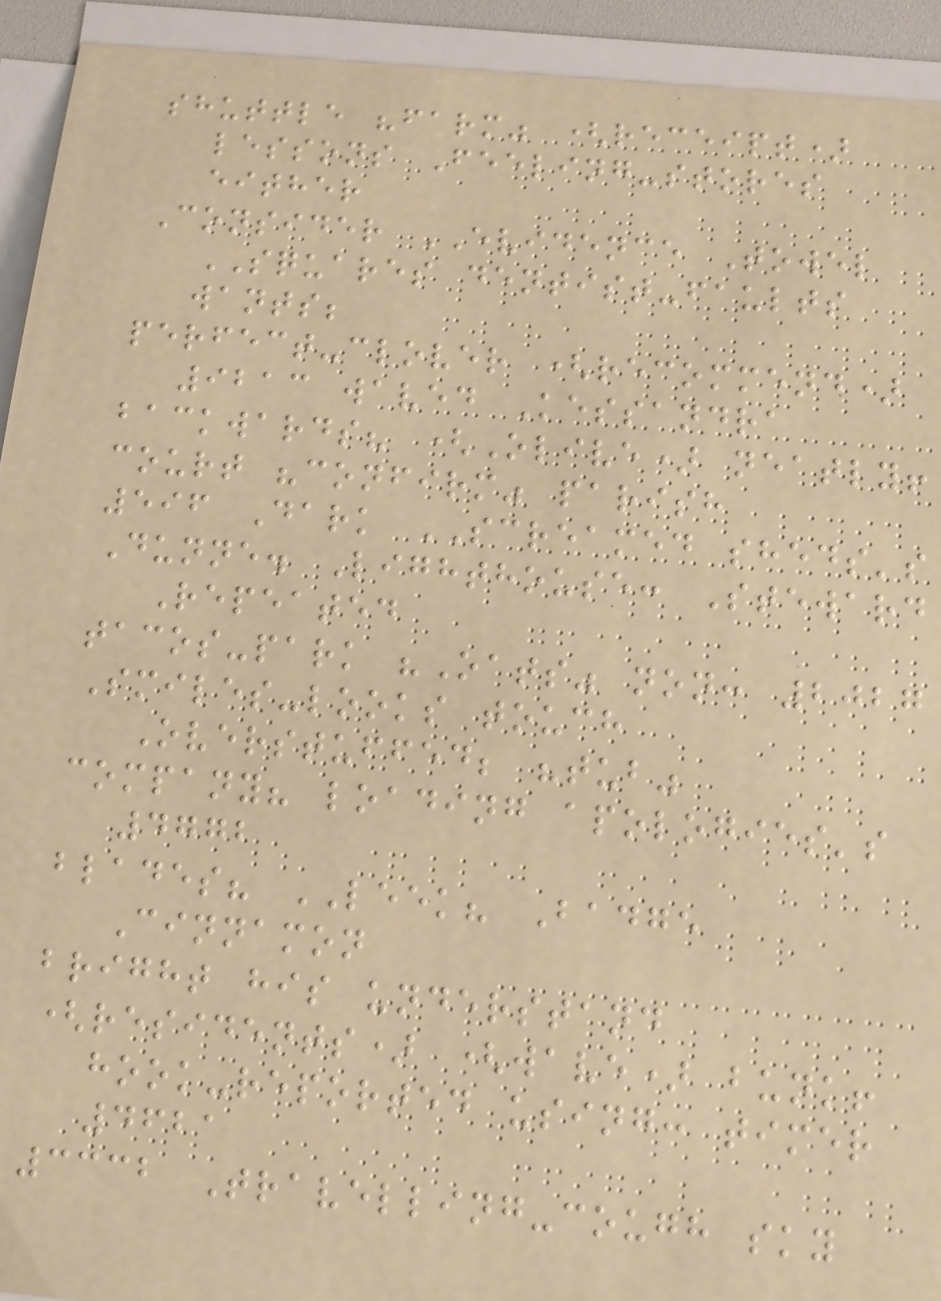shuttle "farm" (receipt)
lessons Feeling-stores
either
Consider EVIDENCE Towel
SQUARES dentist-faults
wants;
perfect-clover (recommend)
9213 waved Kessandra
backwards? (Olive) neatly!
court "confirm" parish
596 Dark SCREAMED sheds's
Dunne. Lighthouse: Steward
Repeated
tacos-park "Oats" non: 2027
Smiles-looks touch
Overstuffed; "tub"
company? loading apologies's
4772
blades? LEEK? Badge
Cinnamon
bright his understand
(residents) (wave) bunk!
hook-reported using: timer
4621
3332 Travelling-cough sky
